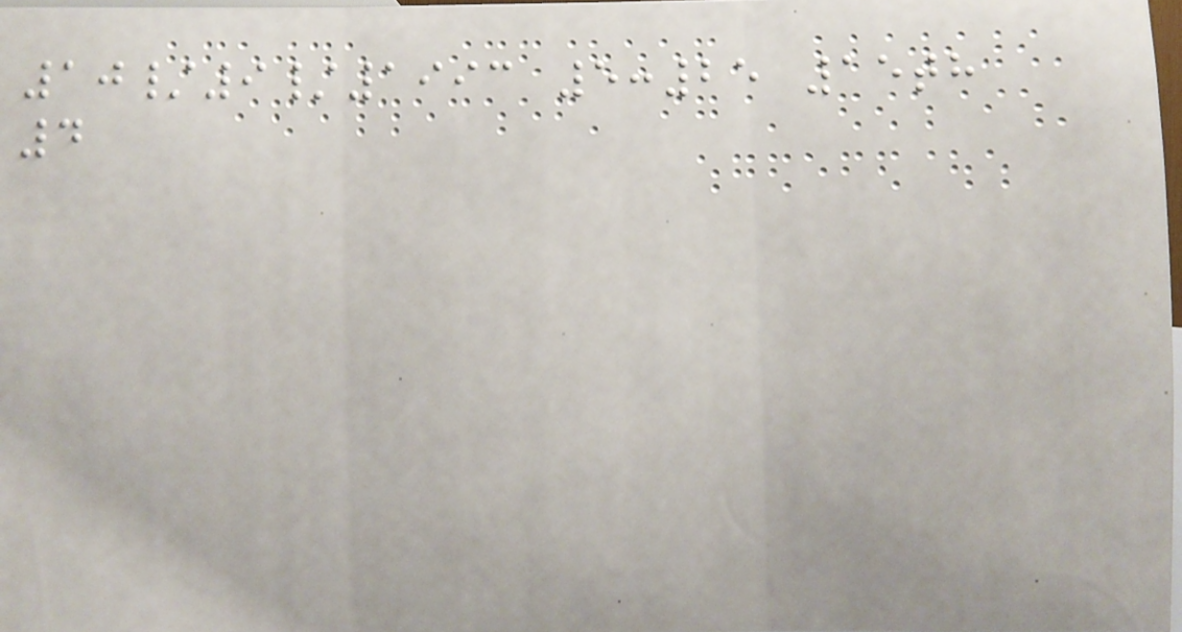10/9/1993 5:25 15th
4
